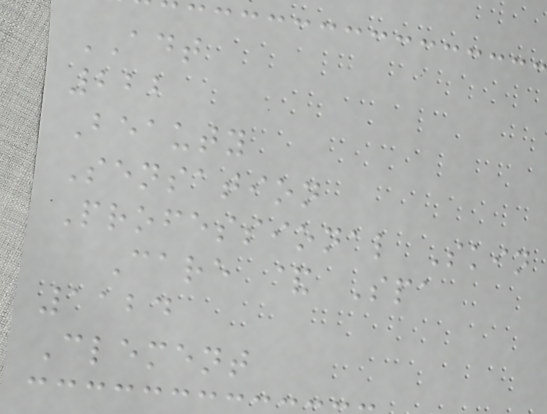ADT
222
Beauty
Sensation
Professional Skin
Care & Spa
1124
Clement
